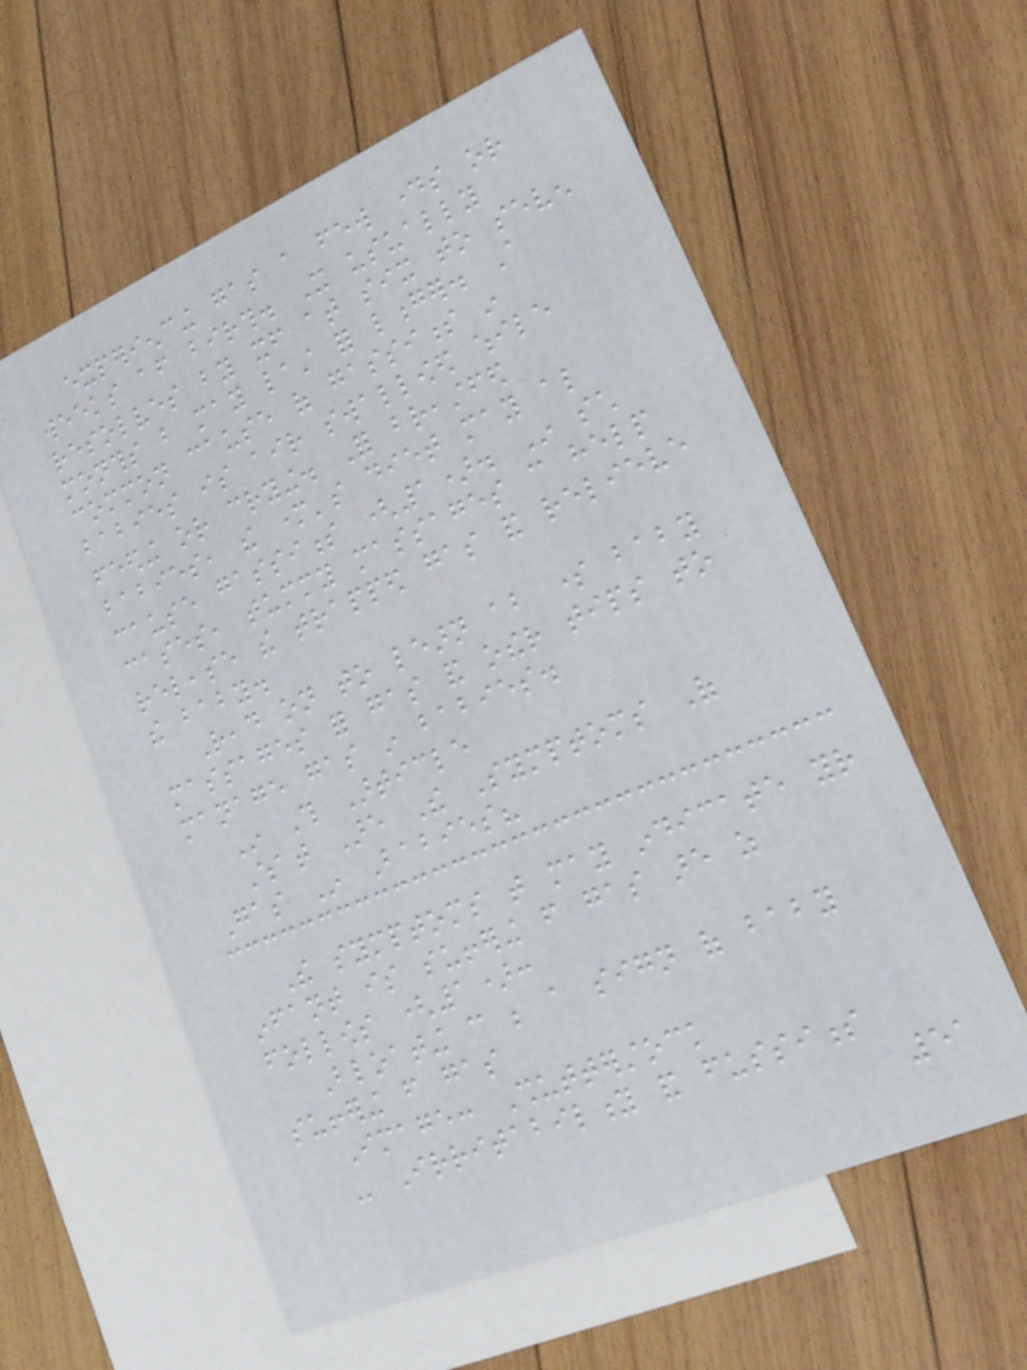experiencing gas a few days or
weeks after birth. It usually
resolves by itself at six to seven
months but may last for longer. A
common cause of gassiness in
babies is air swallowed while
feeding or crying. For breastfed
babies, the mother's diet may also
cause gassiness (1). In such
cases, tummy massages can help
release the trapped gas and relieve
the baby.
Read on to learn about some baby
massages for gas and other tips to
manage gas in babies.
In This Article
What Are The Symptoms Of
Gas In Babies?
The symptoms that may indicate your
infant is suffering from gas are as
follows (1):
Bloating can be a sign of baby
suffering from gas
Image: Shutterstock
- Irritability and fussiness
51
